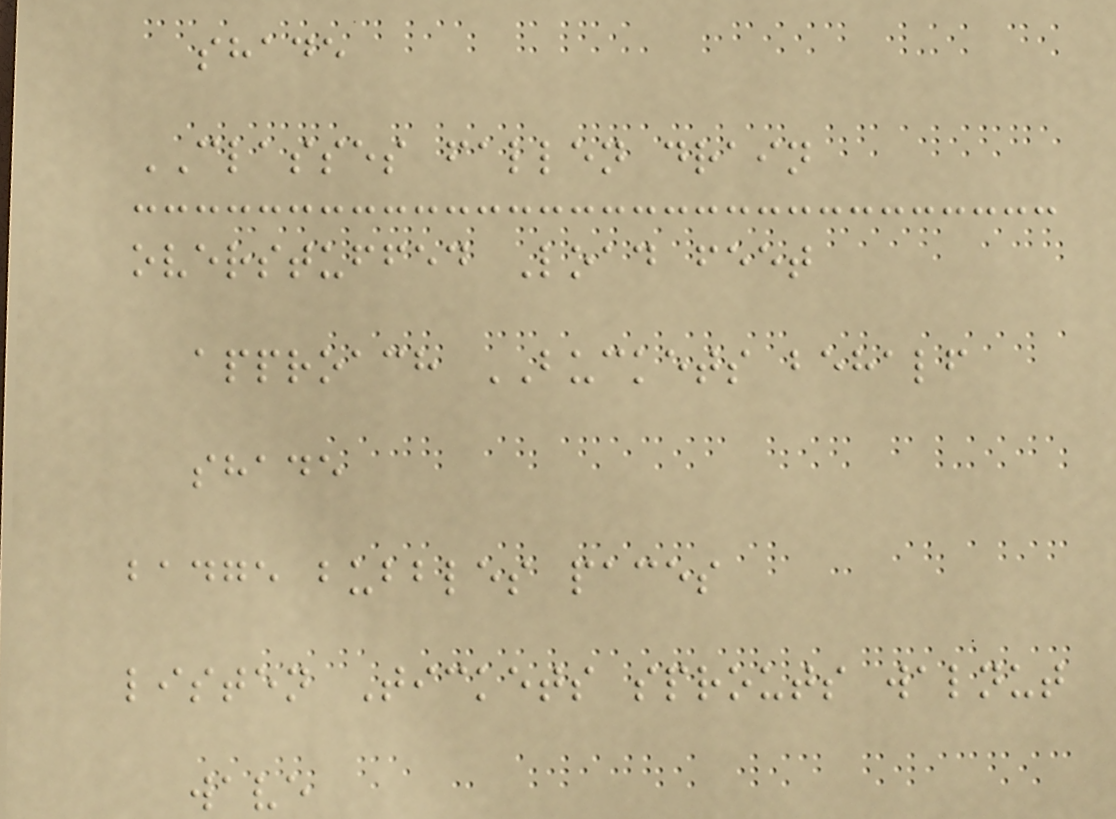shade
CLASSES fallen drain
overstuffed Load feet
approach BUCKETS behalf
shade
badge bubbles paces
listen Tickets sprouts walnut
wave
